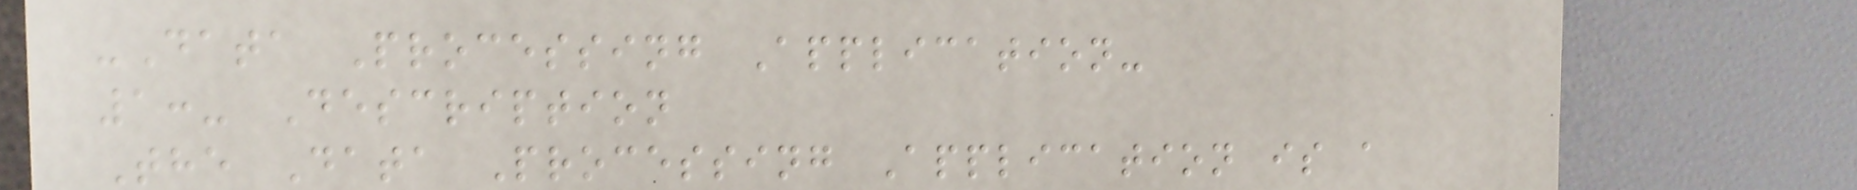-Data Processing Application-
1:- Description
The Data Processing Application is a
